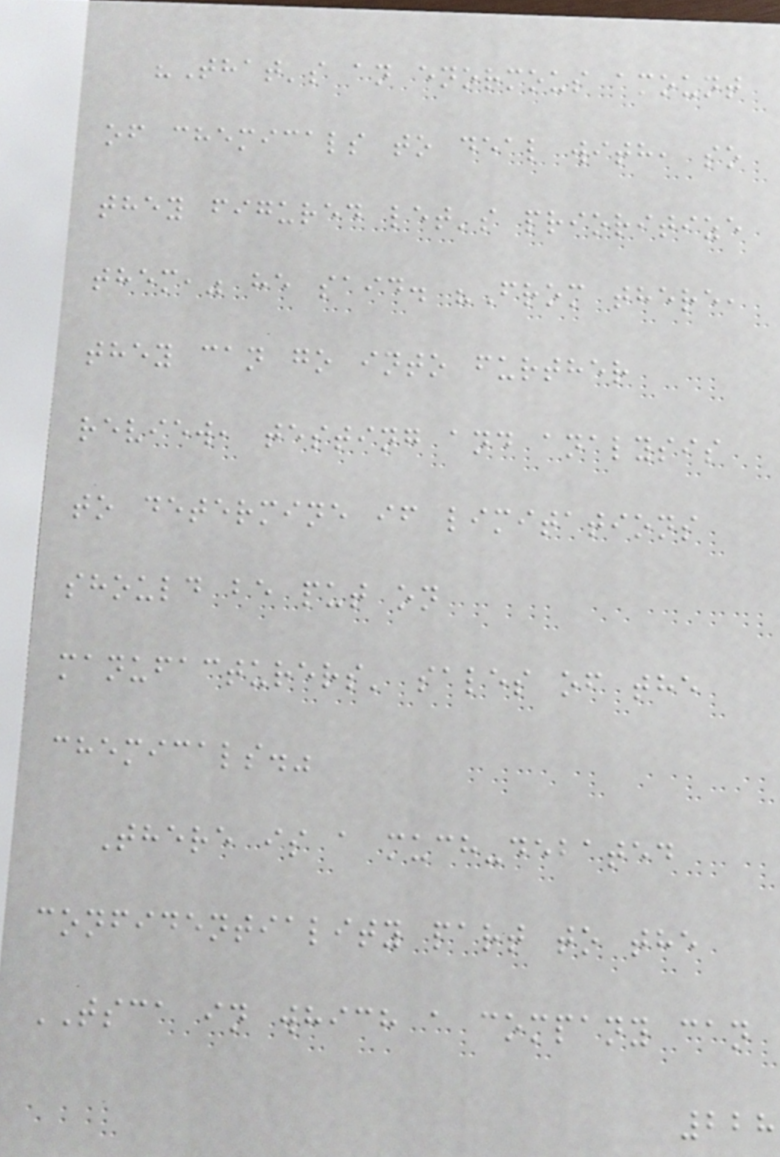"That's an enormous amount
of chemicals to deal with, so
they figured let's prioritize
them," he said. "From there,
they can go into further
review, testing and analysis
to determine if limitations
should be put on
manufacturers' sales of the
chemicals."
There is a much-debated
confidentiality part to the
TSCA in which a company can
228
